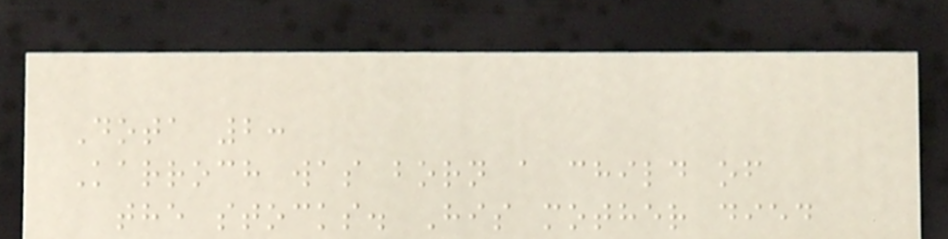Dota 2:
Karroch was born a child of
the stocks. His mother died
